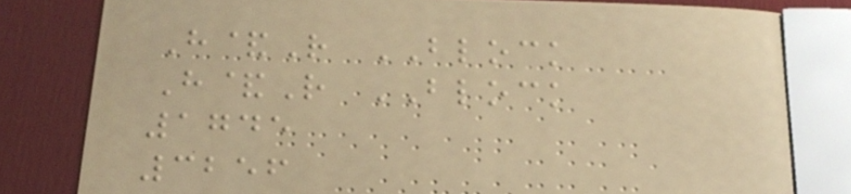H&R BLOCK
H&R BLOCK
1745
3256
